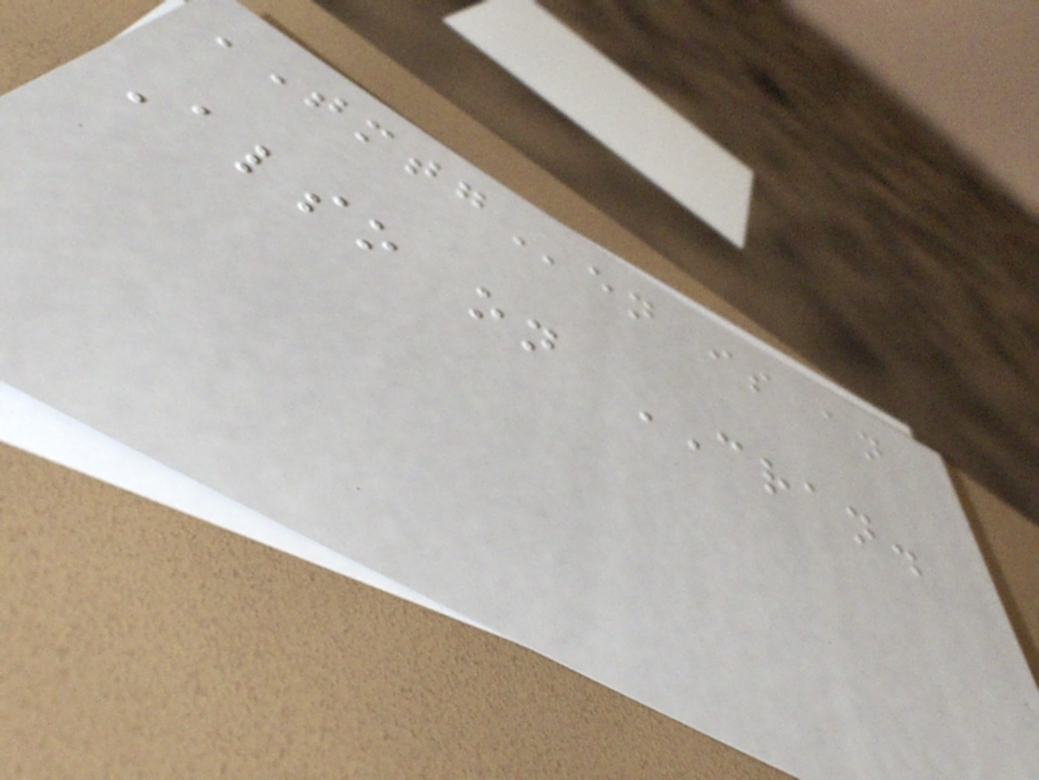TMTGen is an
Also on CRAN.
